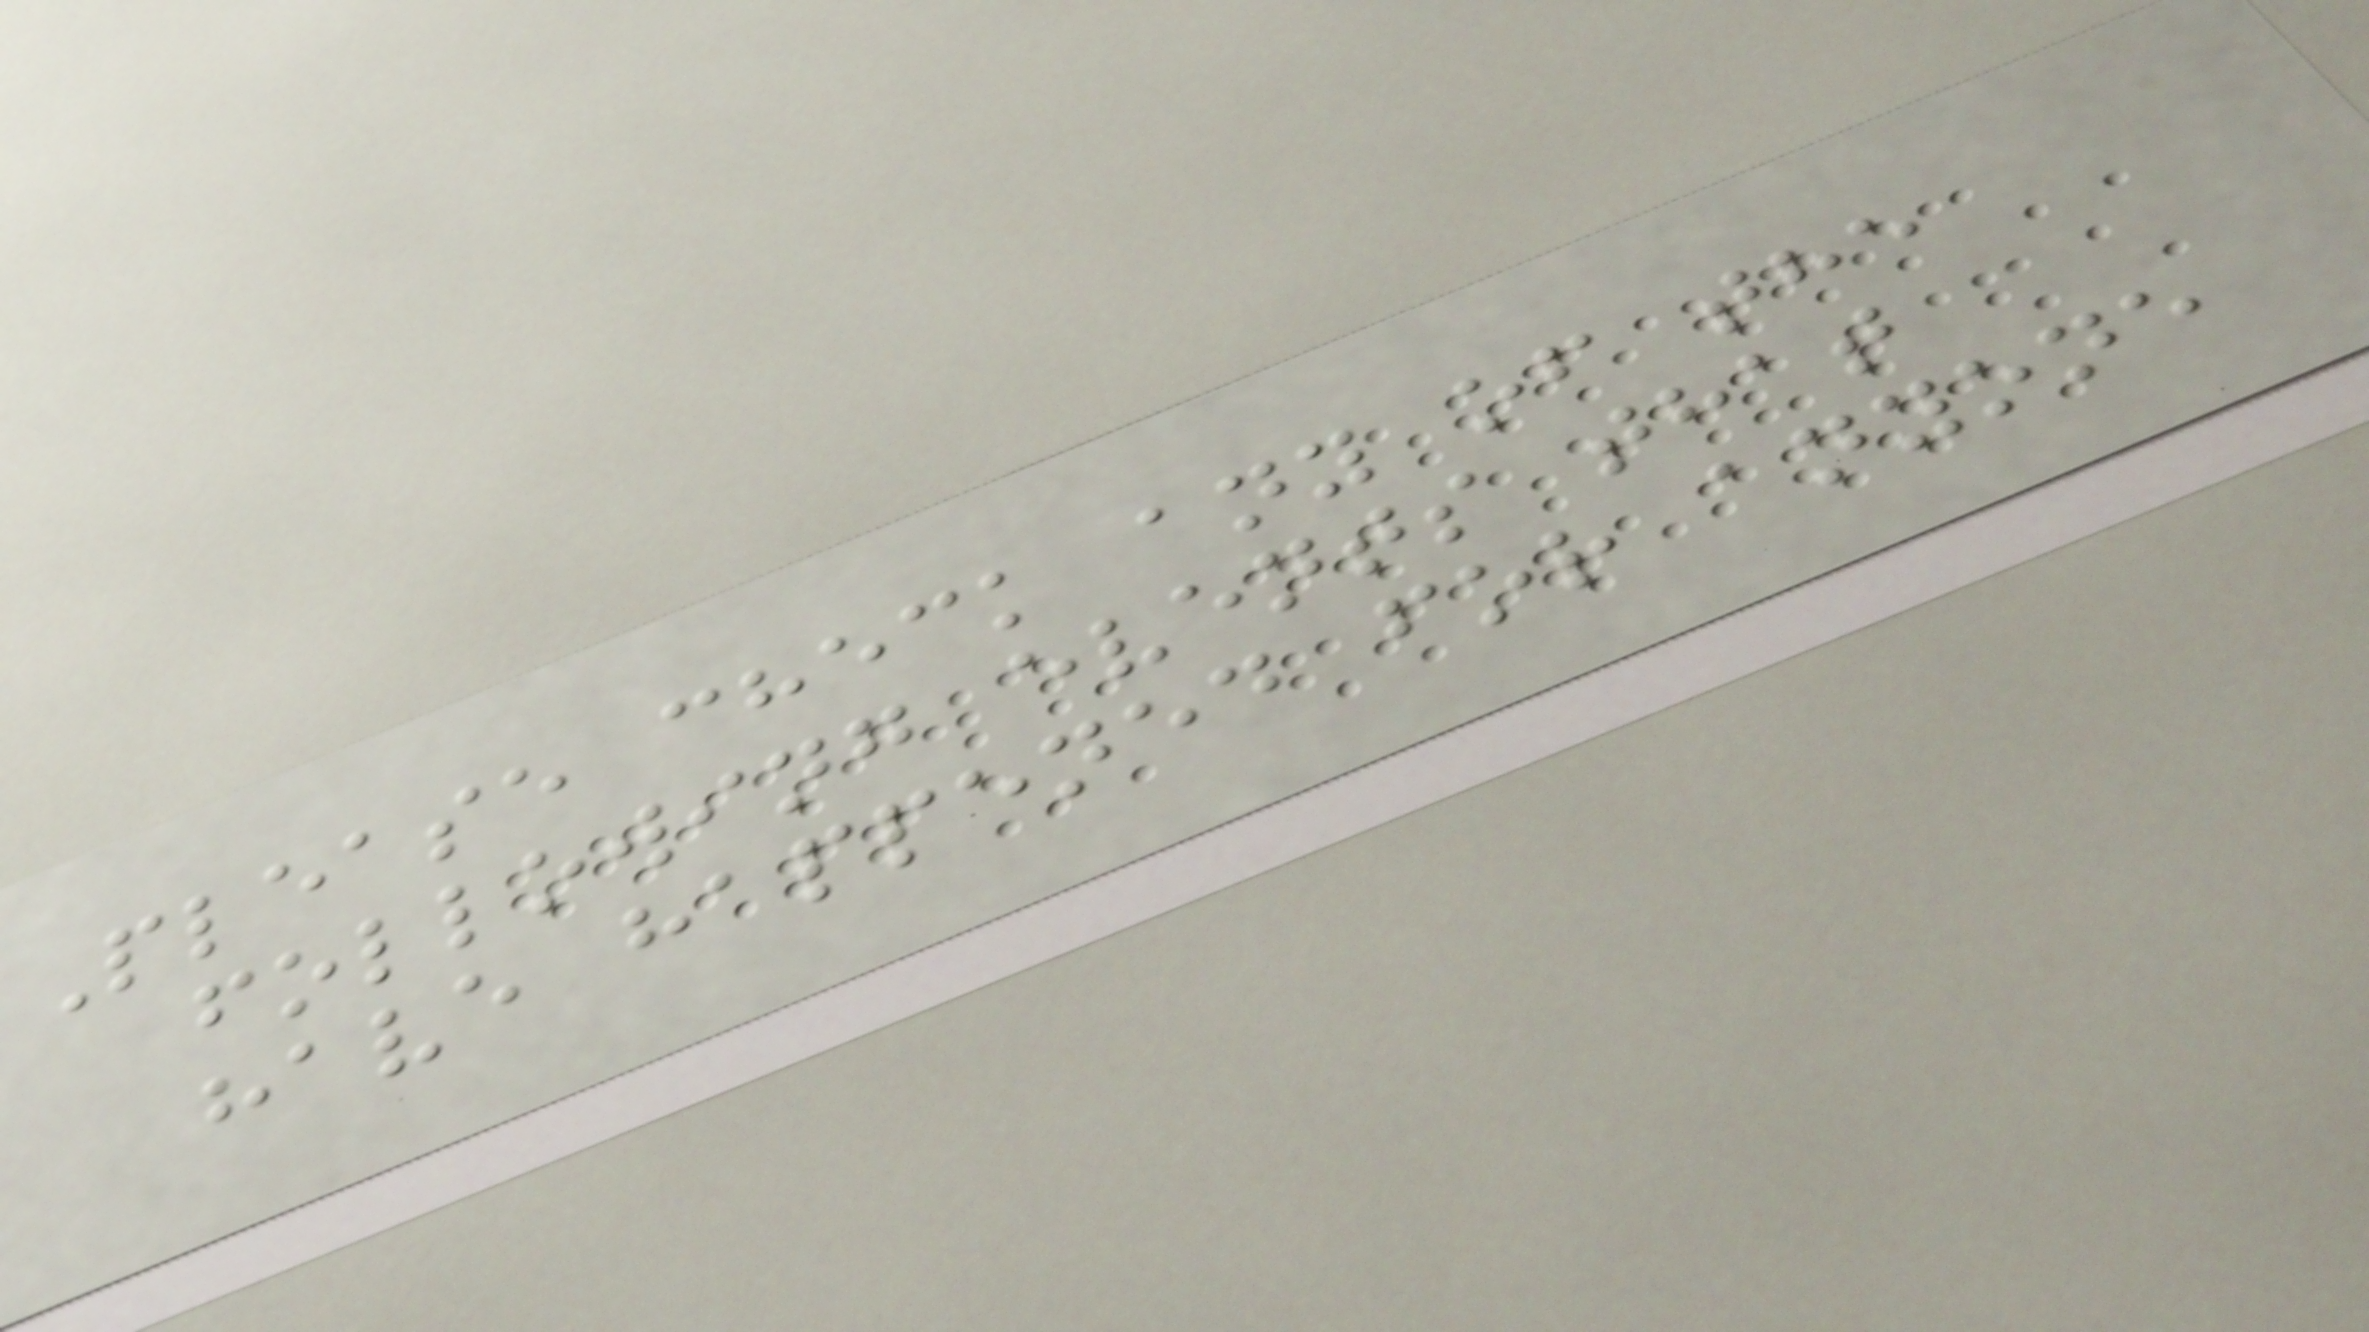Please check any of the
following events that
have happened for anyone
